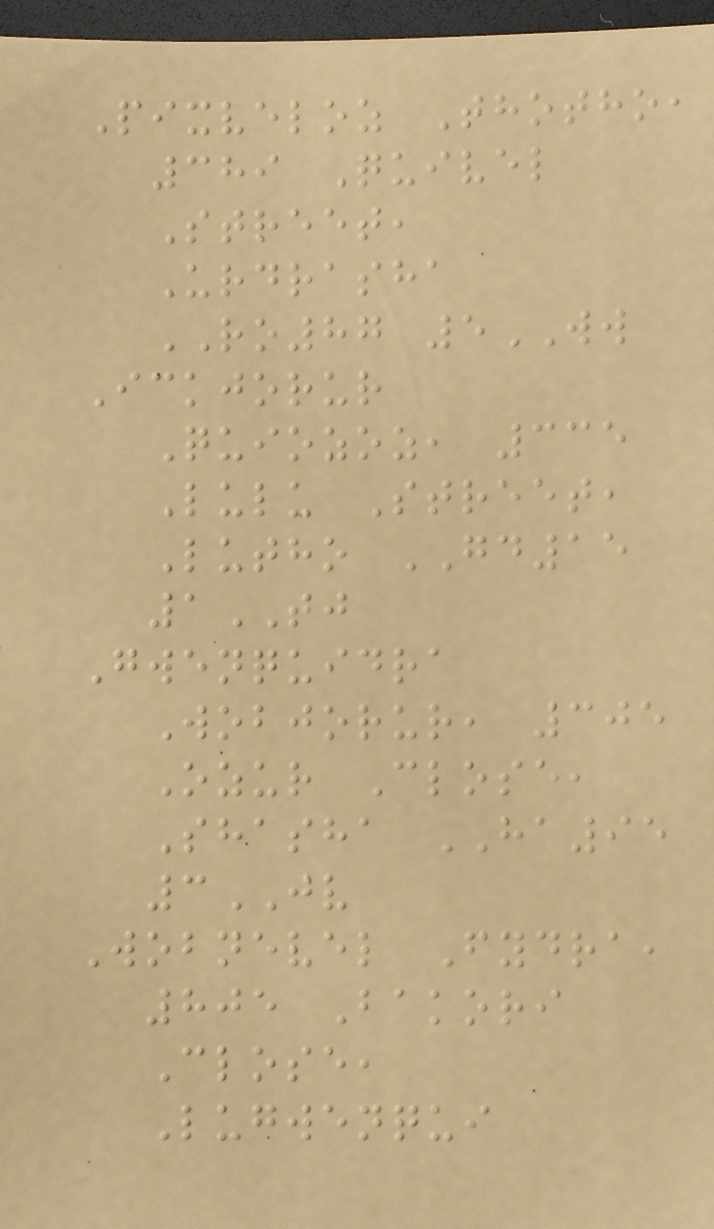Pixveloz Thotho,
389 Quivel
Street,
Urdrasha
RO87 5WW
Ickjorur
Quiozoz, 335
Lulu Street,
Lutho GD15
1TJ
Gwenquidra
Wobjorur, 305
Ozur Close,
Shasha HA95
3JV
Wobnevel Fydra,
805 Bakori
Close,
Lugwenqui
